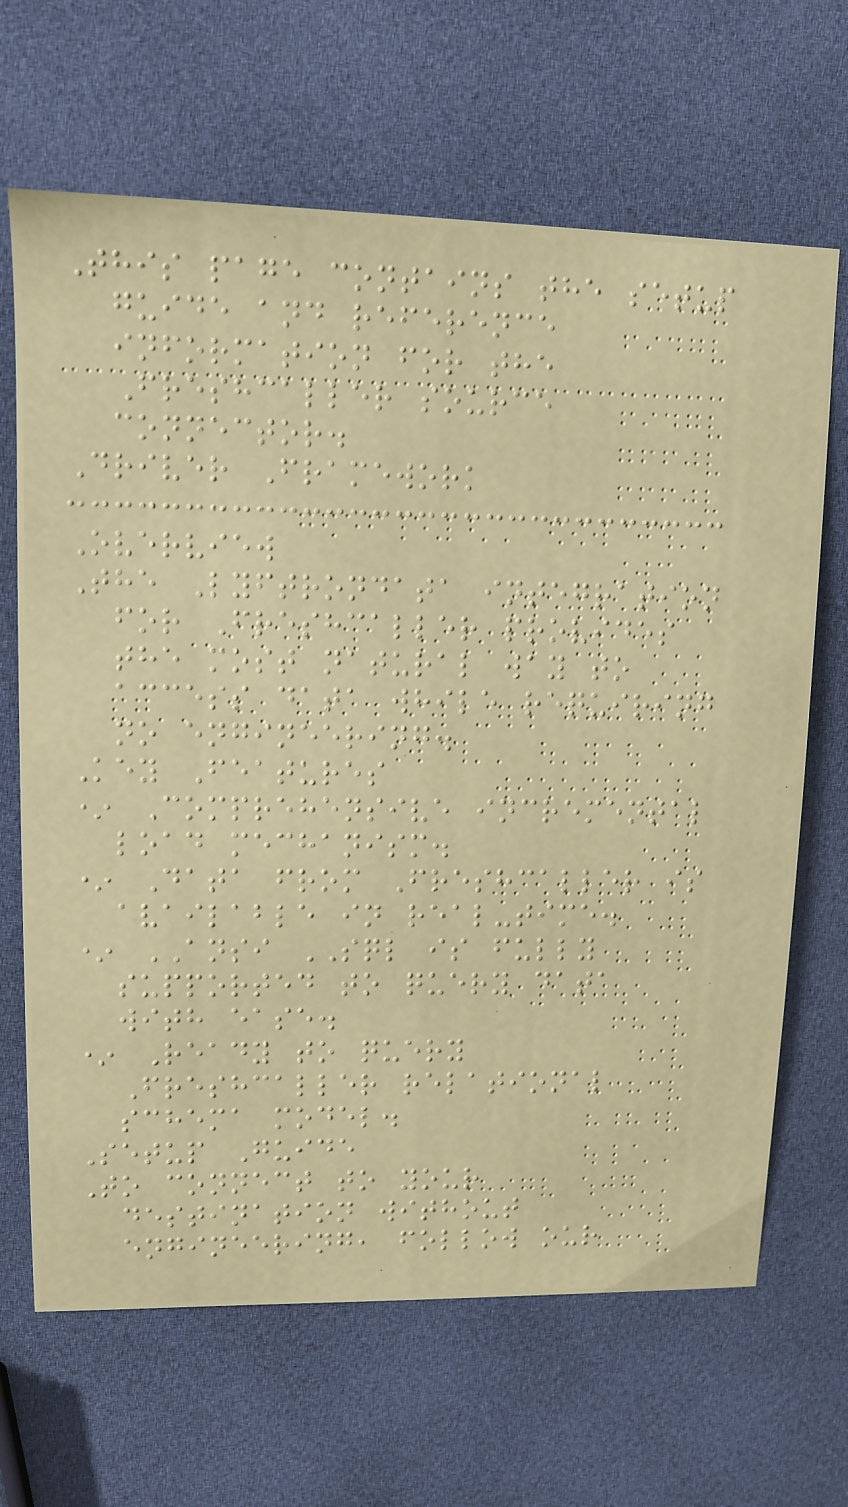This page contains the setup
guide and reference
information for the
Freshcaller source
connector.
Driver Framework
Overview
The Lyftrondata integration
for Freshcaller provides
the most natural way to
access data while requiring
no engineering.
Key Features
* Comprehensive incremental
load mechanism.
* Data from Freshcaller is
available in real-time.
* ANSI SQL is fully
supported to query data
with ease.
* Ready to query
Freshcaller relational
schema model.
Setup Guide
To connect to your
destination without
engineering, follow our
